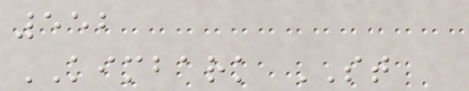552
KIMBARK ST
